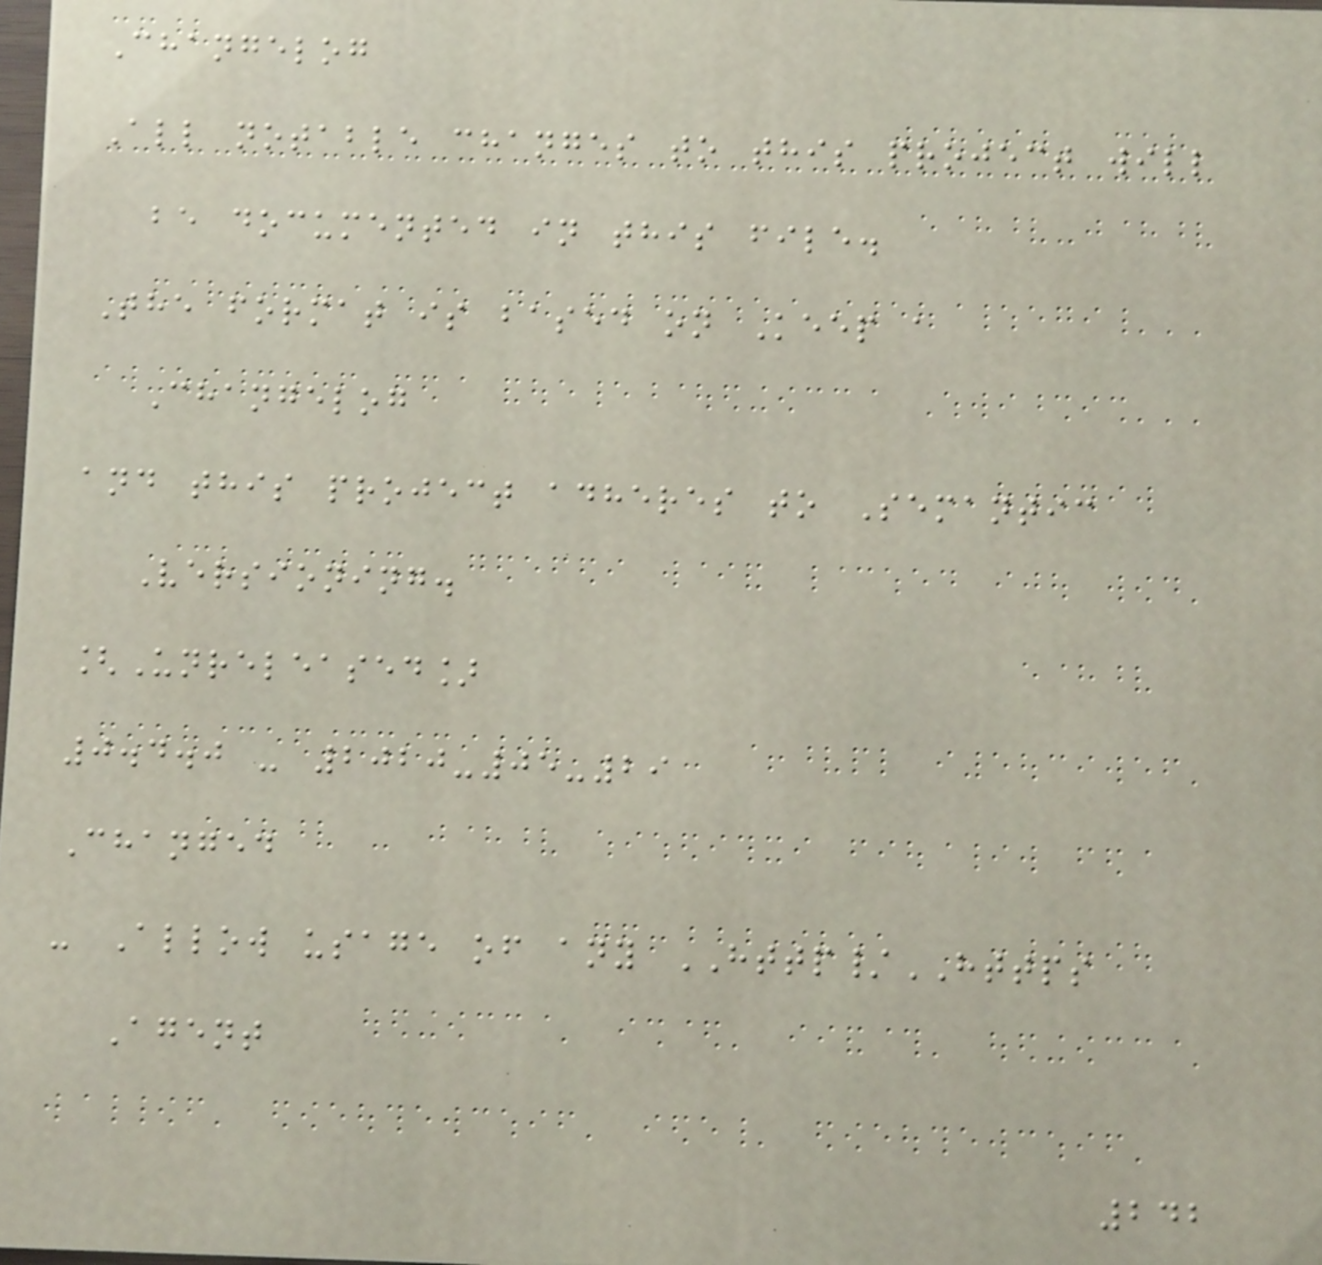Changelog
All notable changes to this project will
be documented in this file.
The format is based on Keep a
Changelog
and this project adheres to Semantic
Versioning.
[Unreleased]
0.4.0 - 2020-05-29
Changed
- Allow usage of any HTTP/HTTPS
Agent
242
